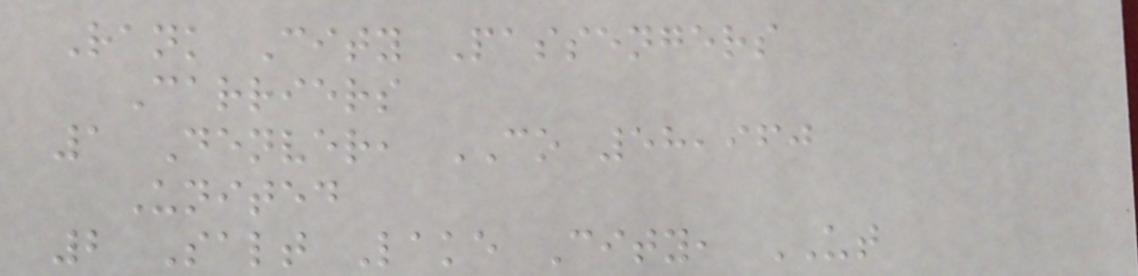Rank City Passengers
Carriers
1 Denver, CO 58,960
United
2 Salt Lake City, UT
